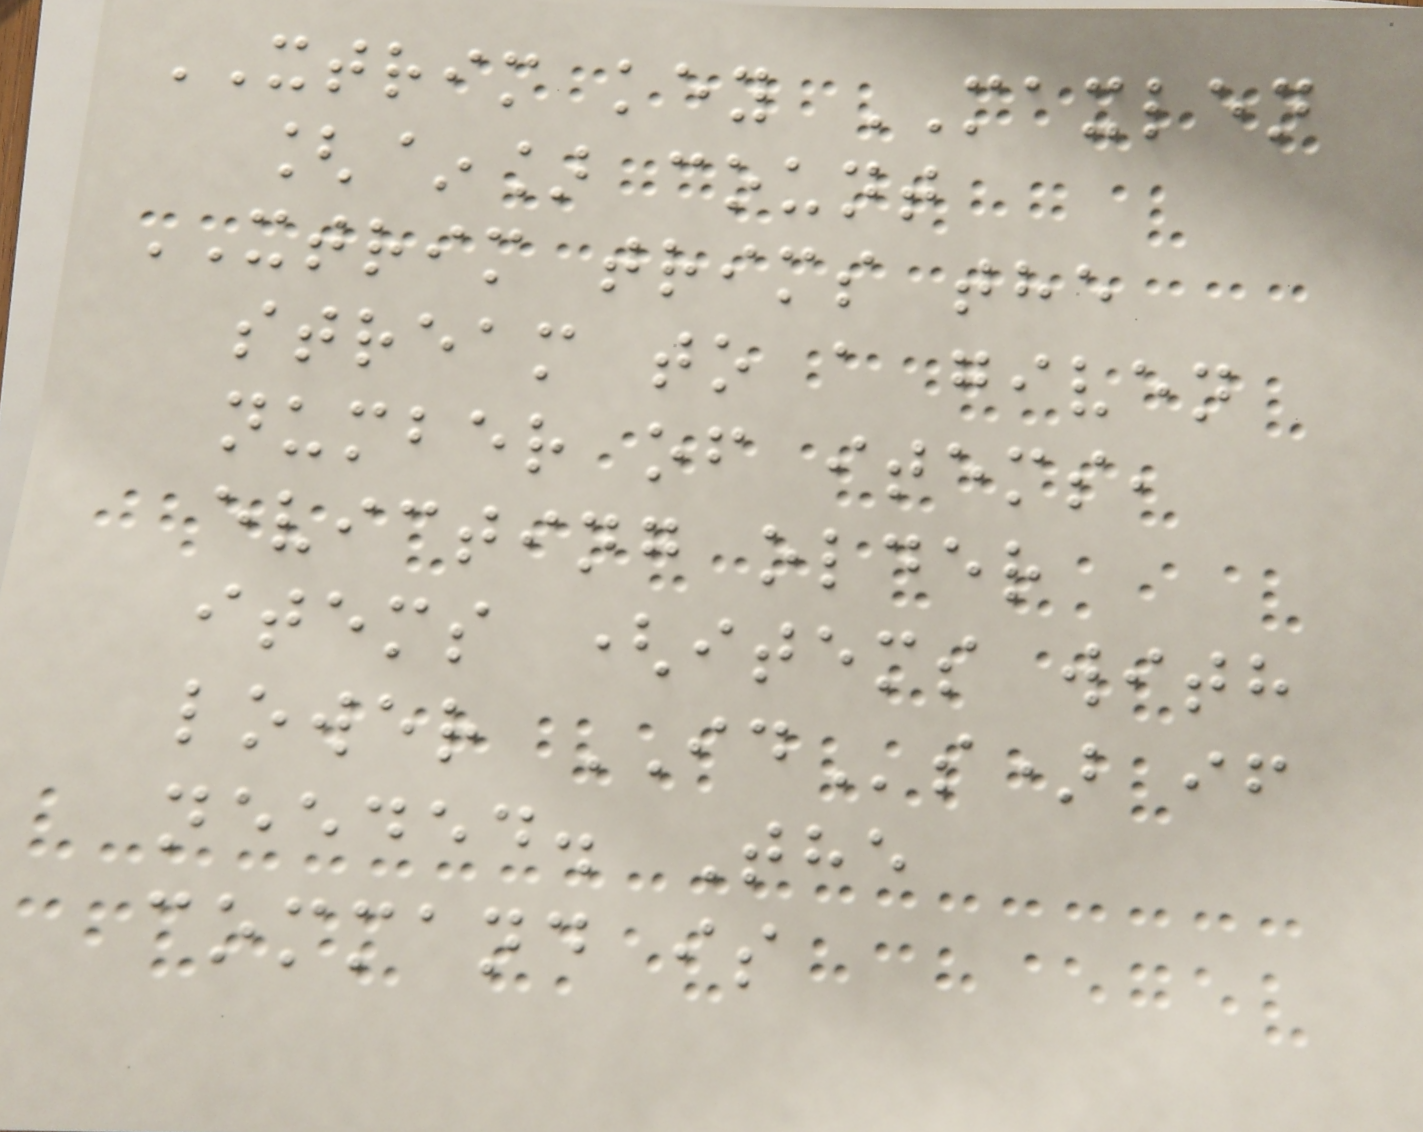XTRIM key MAXLEN
[~] count
XTRIM trims the
stream to a given
number of items,
evicting older
items (items with
lower IDs) if
needed. The
command is
